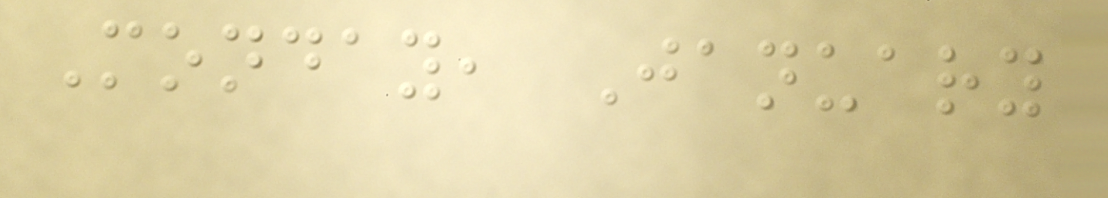Monday, January
